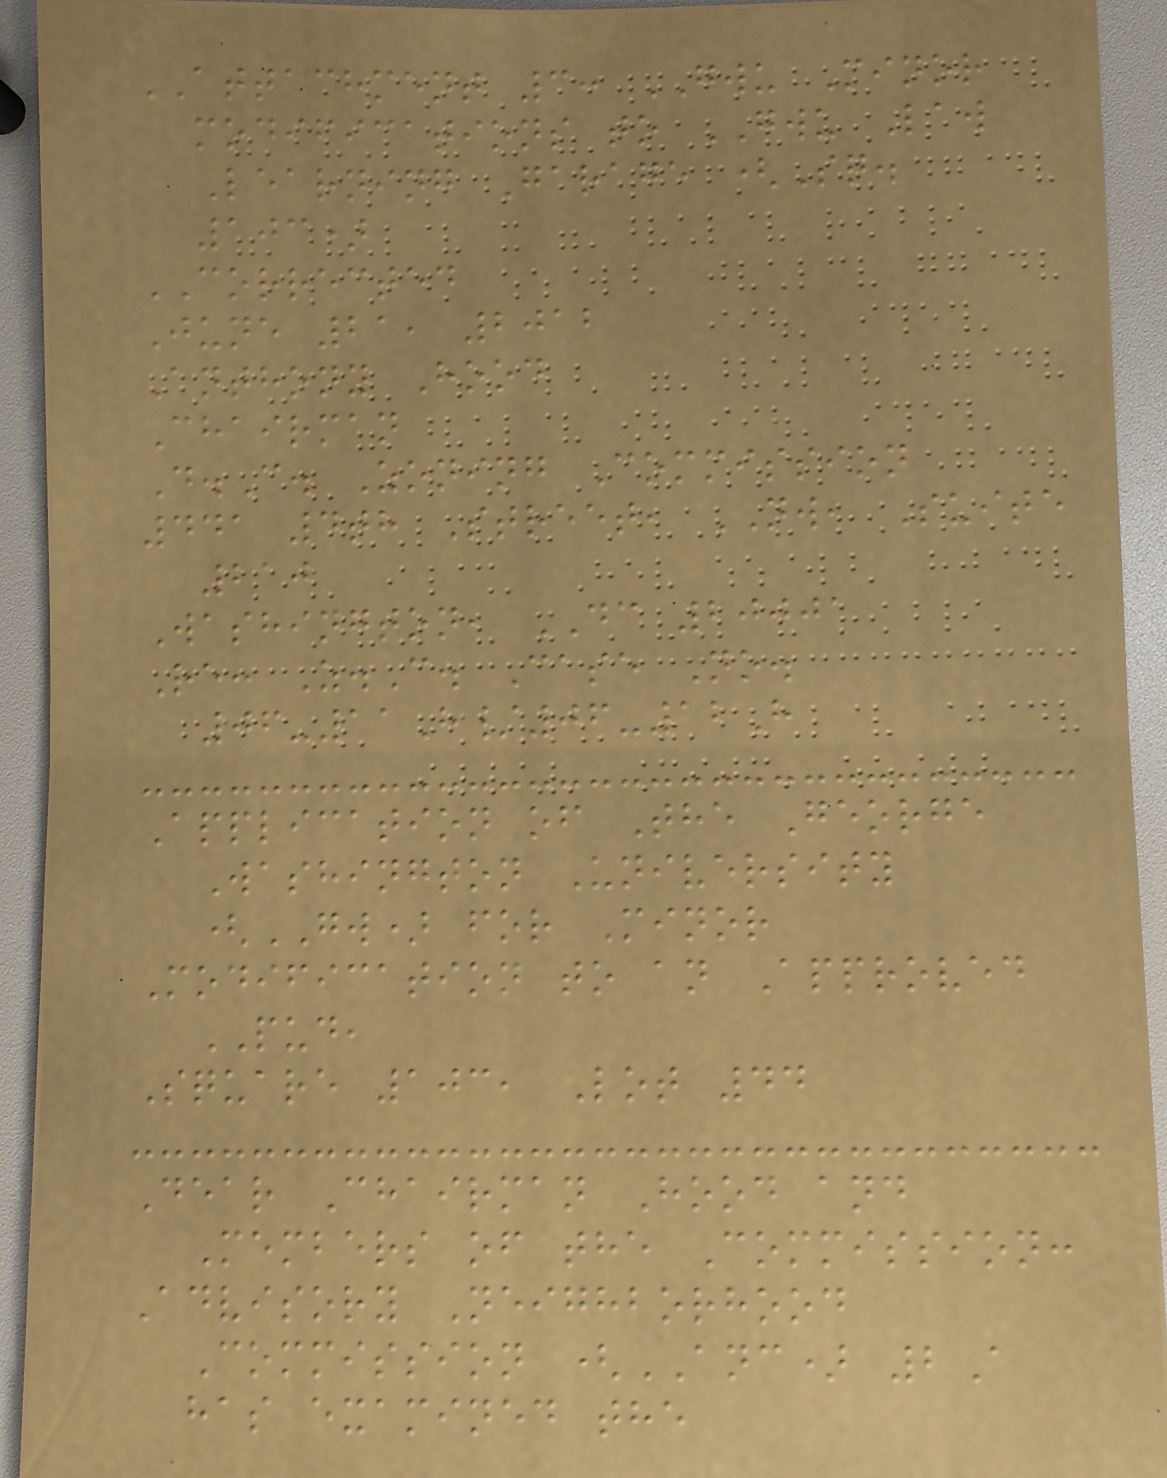ATTACHMENT 3: GWU Minor
modifications to GWU Law
Learning Garage (Sq.
103)
CORRECTED
June 21, 2012
Anthony Hood
Chairman
D.C. Zoning Commission
441 4th Street, NW, Suite
210
Washington, DC 20001
Re: Z.C. Case No.
06-11H/06-12H
Application of The George
Washington University
(GW) for Minor
Modification to an Approved
PUD,
Square 103, Lot 44
Dear Chairman Hood and
Members of the Commission:
Advisory Neighborhood
Commission (ANC) 2A
has examined the
